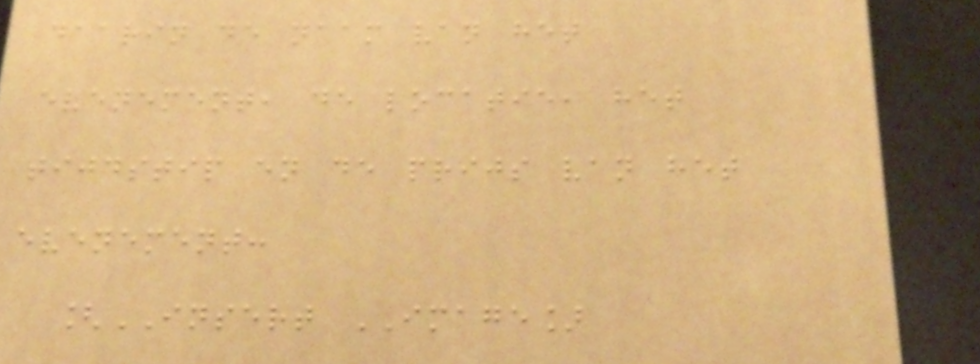daarin de naam van het
evenement, de locatie, het
tijdstip en de prijs van het
evenement:
[INSERT IMAGE]
